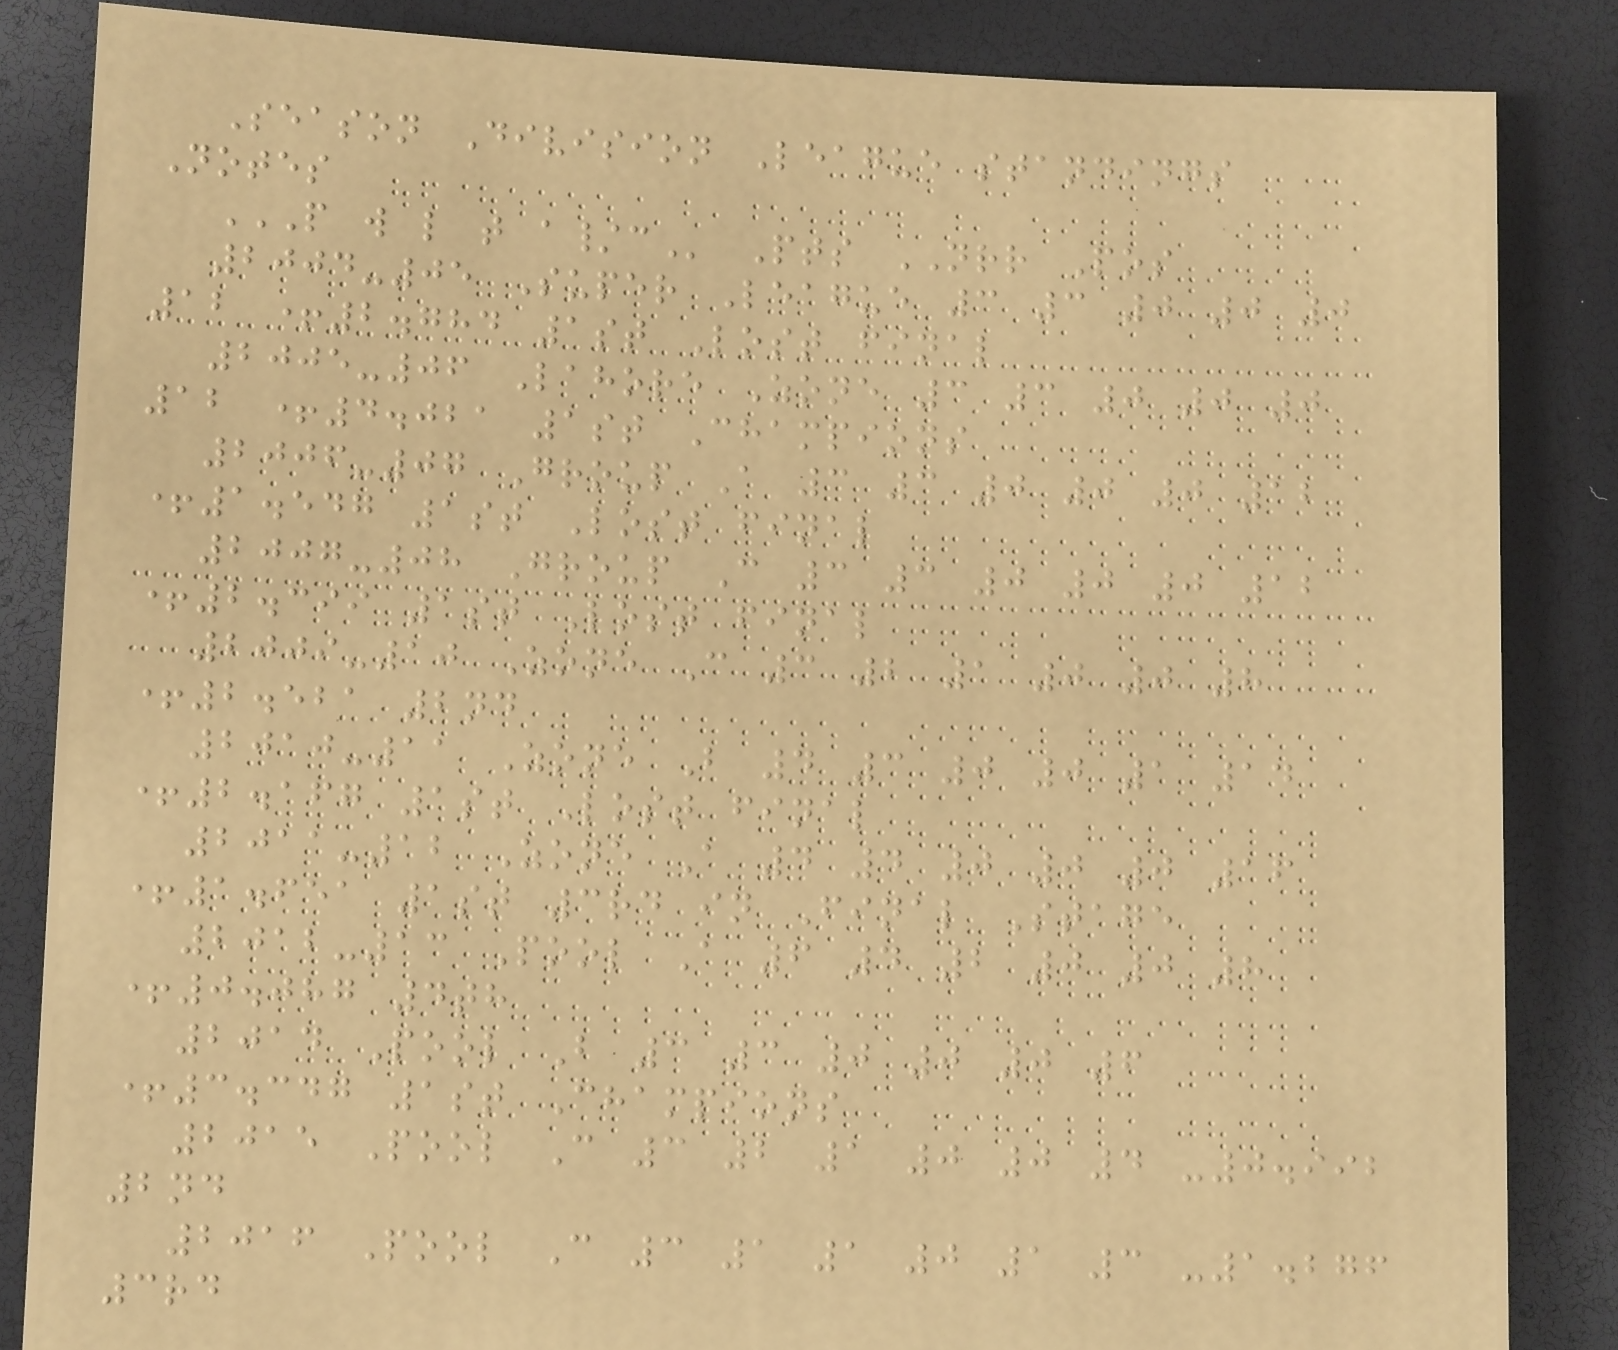Season Division League standings
Notes
P W L T A/C Pts NRR Pos
2004-05 Super League 3 3 0 0 0
12 +2.784 1st Lost final
2005-06 Lahore Zone 3 3 0 0 0
12 +4.021 1st Champions
2006-07 Group A 3 3 0 0 0 12
+1.547 1st Lost final
2007-08 Group C 3 3 0 0 0 12
+2.399 1st Lost final
2009-10 Zone C 3 2 1 0 0 8
+2.521 2nd
2010-11 Zone B 4 3 0 0 1 14
+2.167 1st Lost final
2011-12 Zone A 4 4 0 0 0 16
+1.651 1st 3rd in Final Stage
2012-13 Pool A 6 4 2 0 0 8
+0.087 4th
2014 Pool B 3 3 0 0 0 6
+3.347 1st Champions
2015 Pool C 3 2 1 0 0 4 -0.992
2nd
2016 Pool C 3 1 1 0 1 3 -1.276
3rd
